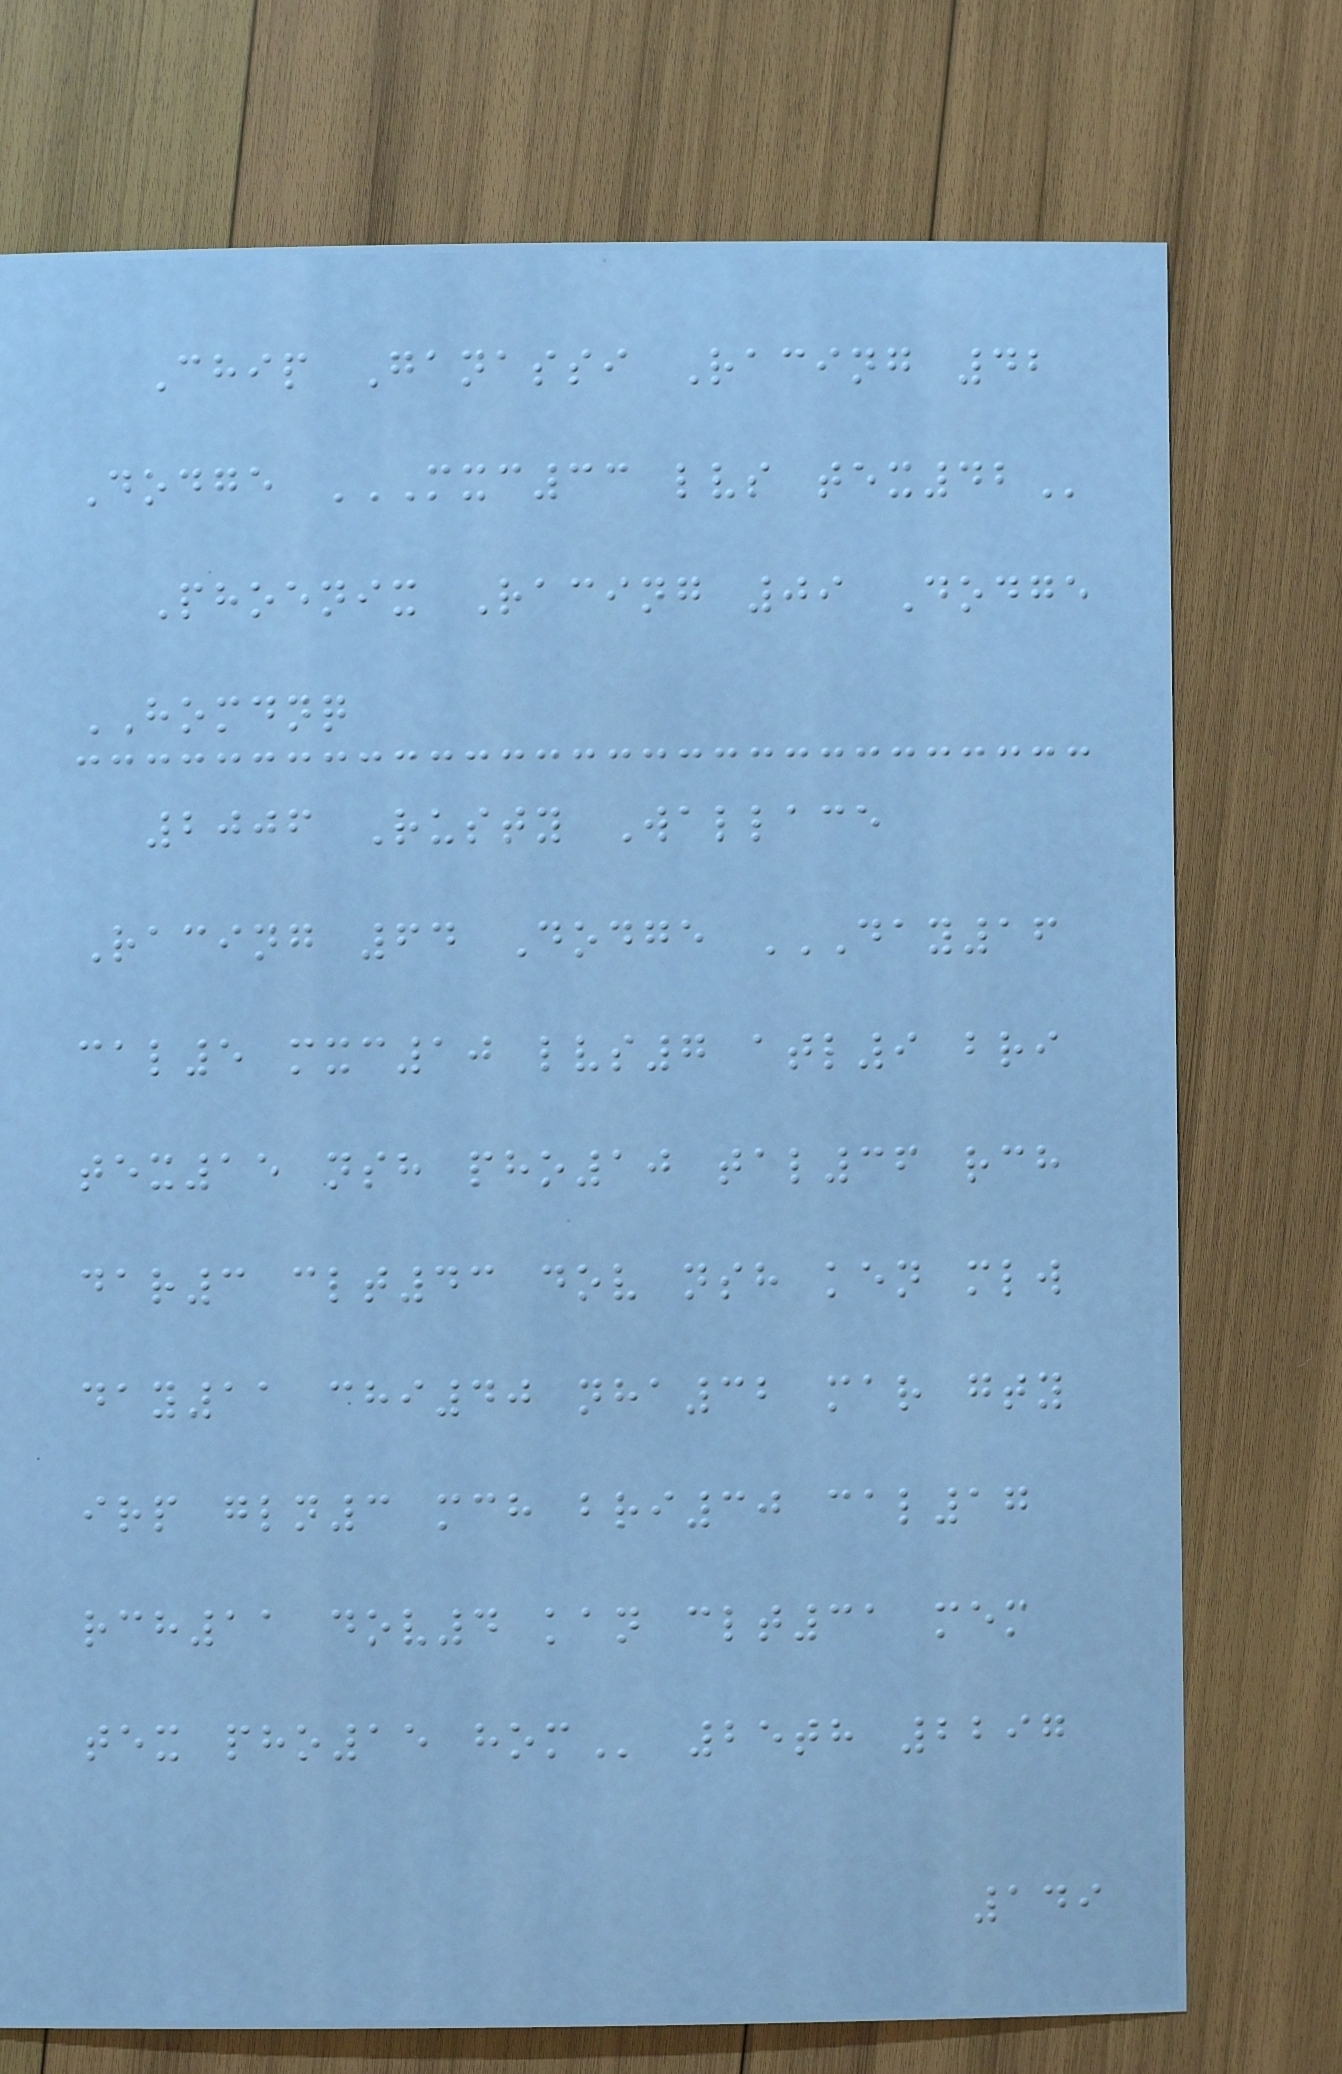Chip Ganassi Racing 42
Dodge MXC33 LVS TEX42
Phoenix Racing 09 Dodge
HOMDNQ
2006 Rusty Wallace
Racing 64 Dodge DAY16
CAL5 MXC10 LVS7 ATL9 BRI
TEX15 NSH PHO10 TAL36 RCH
DAR3 CLT43 DOV NSH KEN MLW
DAY11 CHI40 NHA32 MAR GTY
IRP GLN3 MCH BRI30 CAL17
RCH11 DOV4 KAN CLT31 MEM
TEX PHO15 HOM 25th 2297
149
